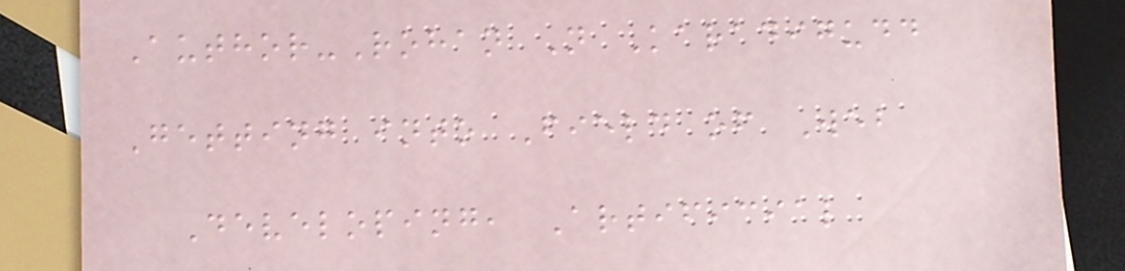Author-Rohan N Karadigudd
Getting into Field of Web
Developing, Artificial
